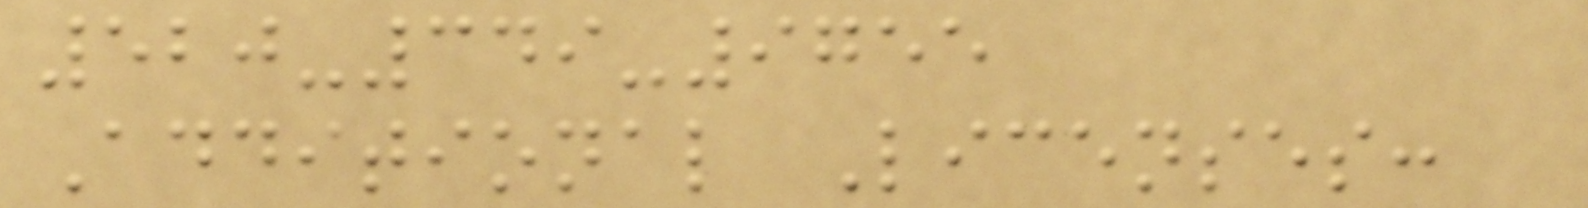520-349-9755
Additional Licenses:
